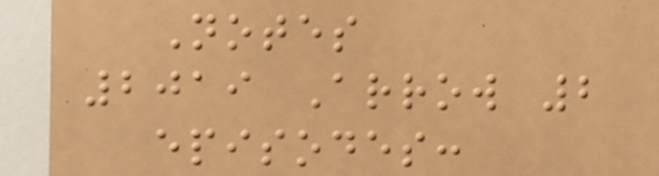Notes
2019 Arrow 2
episodes:
